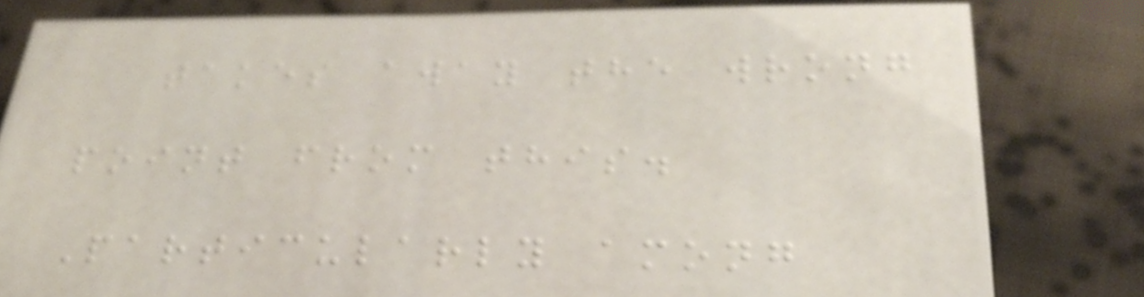takes away the wrong
point from this.
Particularly among
